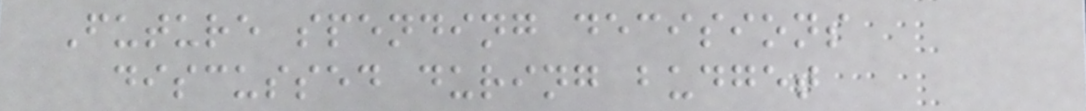Future spending decisions
discussed during budget
